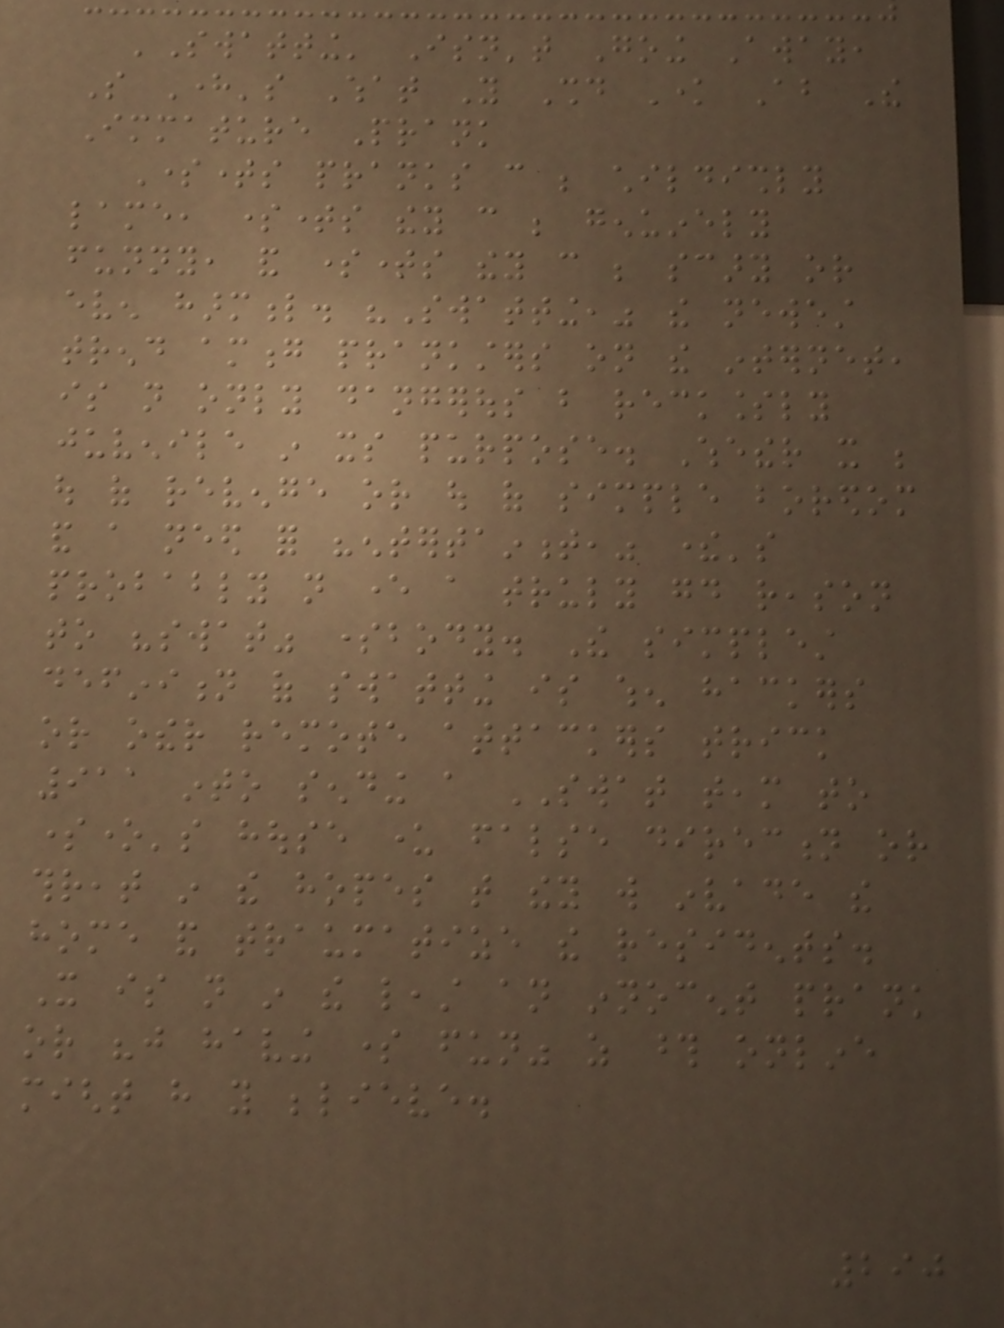'Swatting' Isn't Going Away,
So Here's What You Should Know About The
Immature Prank
Sometimes pranks can be childishly
lame, sometimes they can be genuinely
funny, and sometimes they can be scary or
even harmful. "Swatting," the newest
trend among pranksters on the internet,
is not only dangerous but recklessly
juvenile in its purpose. Whether it be
out of revenge or out of simple boredom
and a need for "entertainment," there's
probably not ever a truly good reason
to "swat" somebody. The simplest
definition of swatting is when hackers
or other remote attackers trick
911 into sending a SWAT team to
someone's house under false direction or
threat in the hopes that they will invade the
home and traumatize the residents.
It is not in the least an innocent prank
or "just having some fun" as those online
might have you believe.
290
